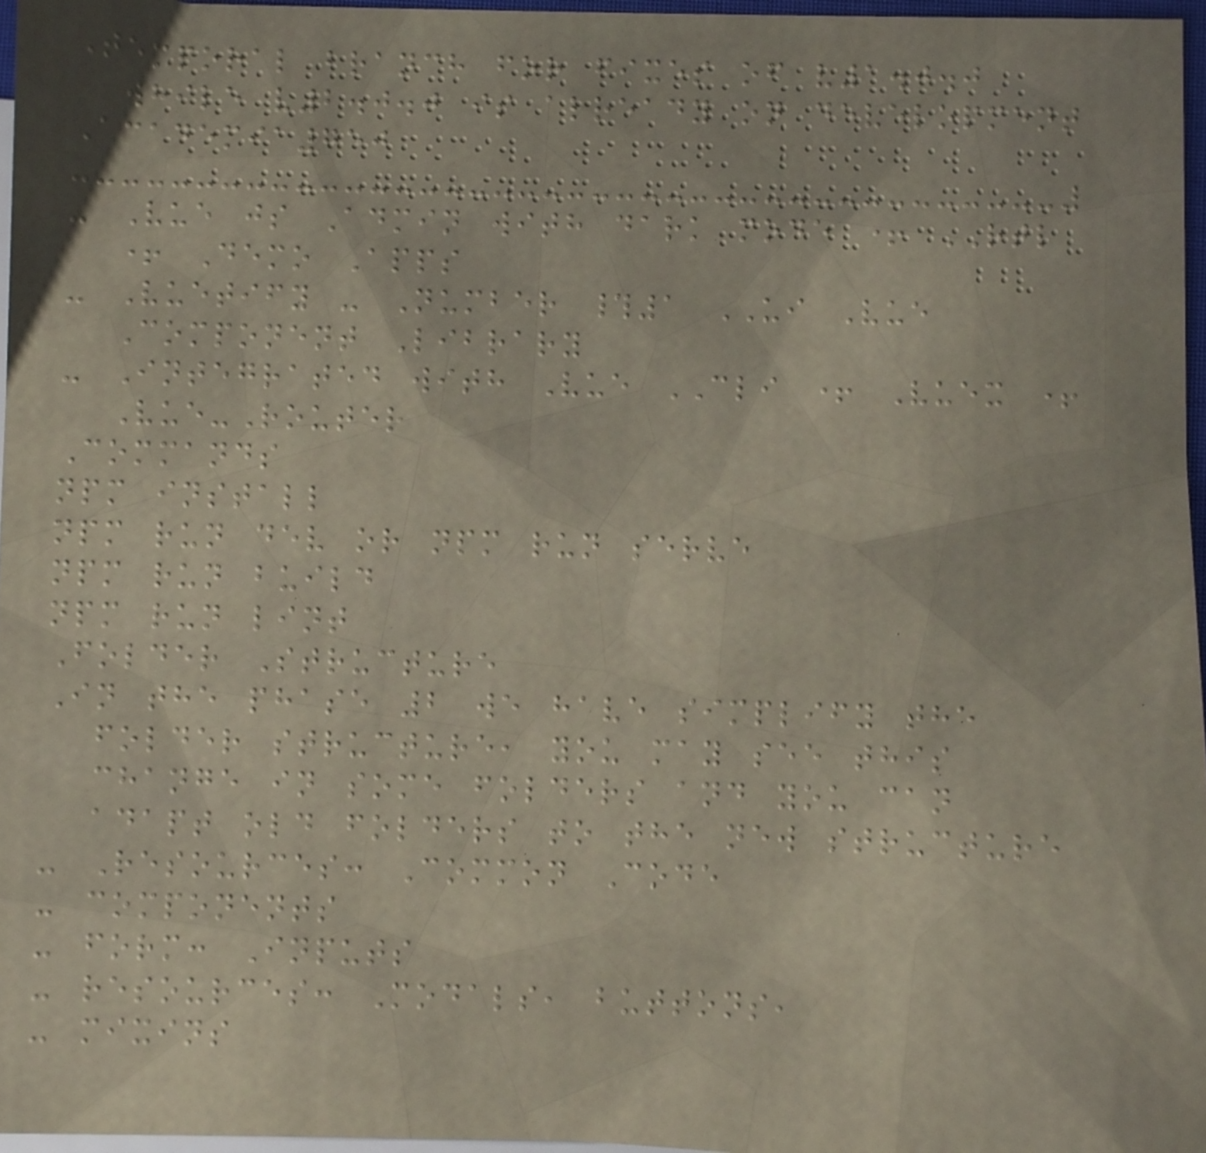Temporal branch for fixes of v1.0.0
while v2.0.0 is already on development
Academia750
- Vue js Admin with dark mode + RTL
+ Demo Apps
- Vuetify - Number #1 UI Vue
Component Library
- Integrated with Vue CLI + Vuex +
Vue-Router
Commands
npm install
npm run dev or npm run serve
npm run build
npm run lint
Folder Structure
In the phase 2 we have simplify the
folder structure, you may see this
change in some folders and you can
adapt old folders to the new structure
- Resources: Common Code
- components
- form: Inputs
- resources: Modals, buttons,
- mixins
